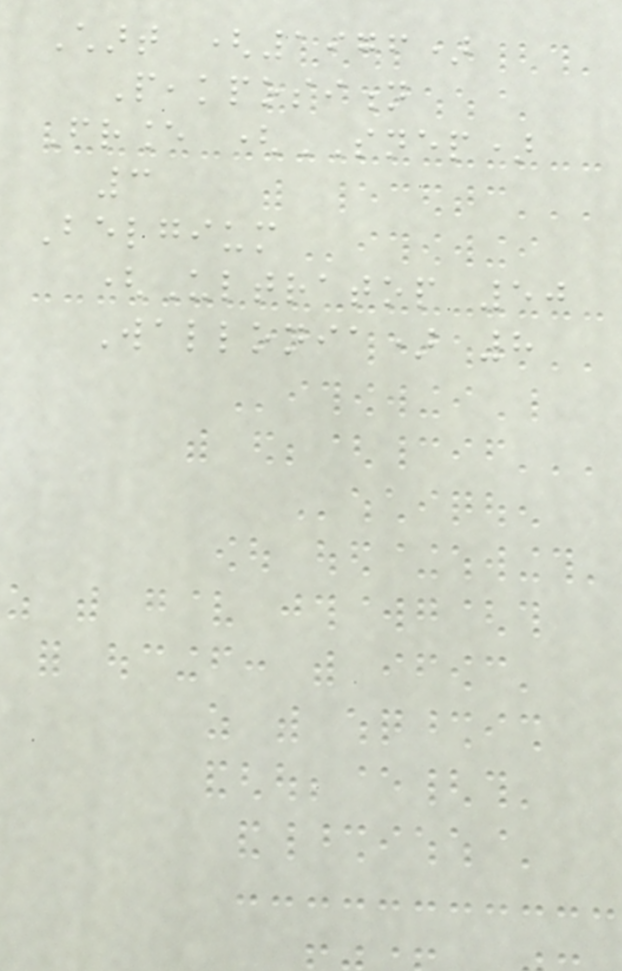Chart (1976)
Peakposition
France (SNEP)
3
Belgium
(Ultratop 50
Wallonia) 8
